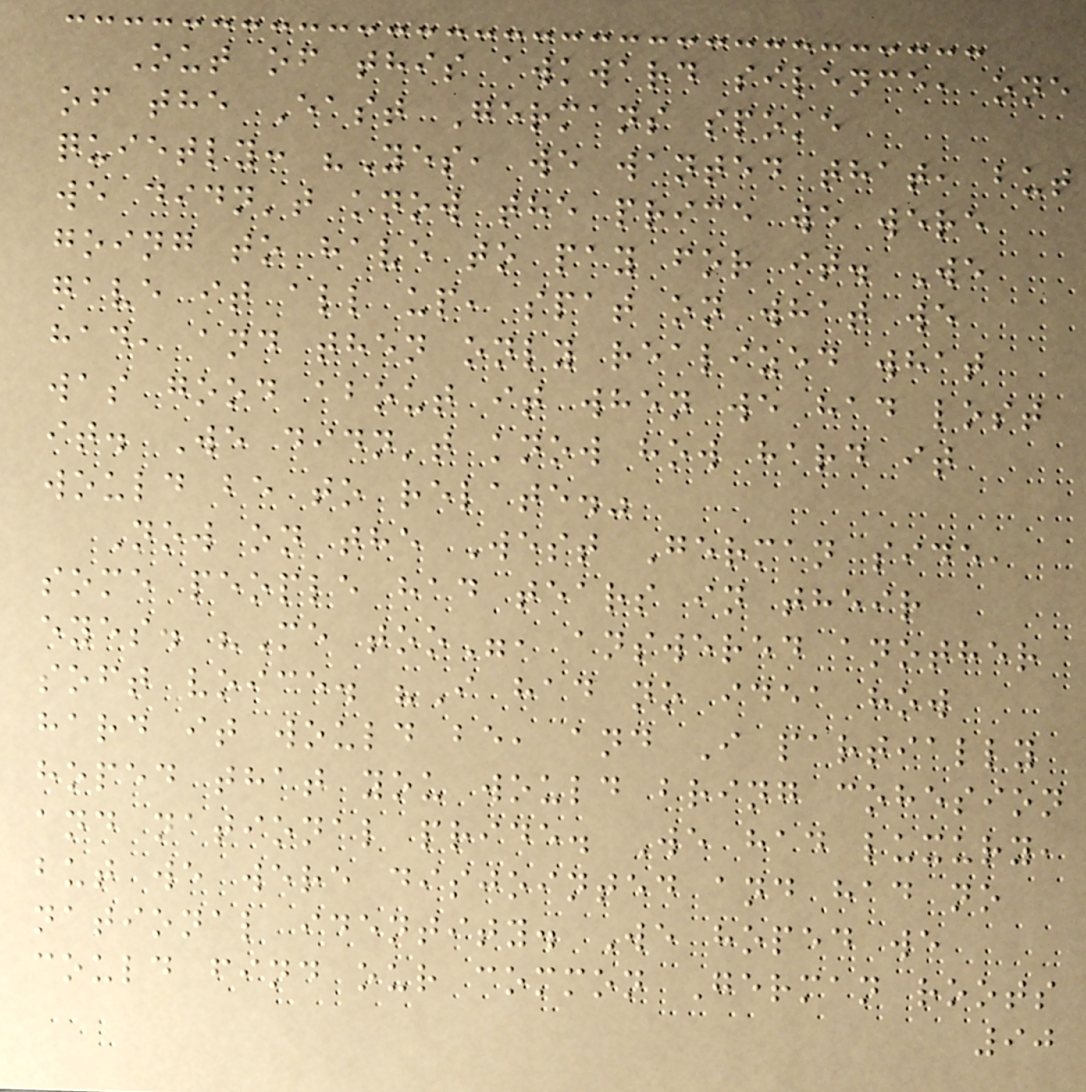Out of this awkward silence, one
of the East Germans spoke
quietly: "Yes, we wanted that, but
we didn't know the price we were
going to have to pay for it. We
gave it all up, spat on what we
had, and then only realized what
was good about it when we had lost
it. We didn't know how hard it
would be to relate."
Now on the West German side,
some people had tears in their
eyes. "Me too", answered another
soft voice. "I had no idea how
hard it would be, and I partially
hoped that you would bring cohesion
and national pride. We had luxury,
but we were disjointed and had no
national identity. We hoped we
could find our common German roots
90
